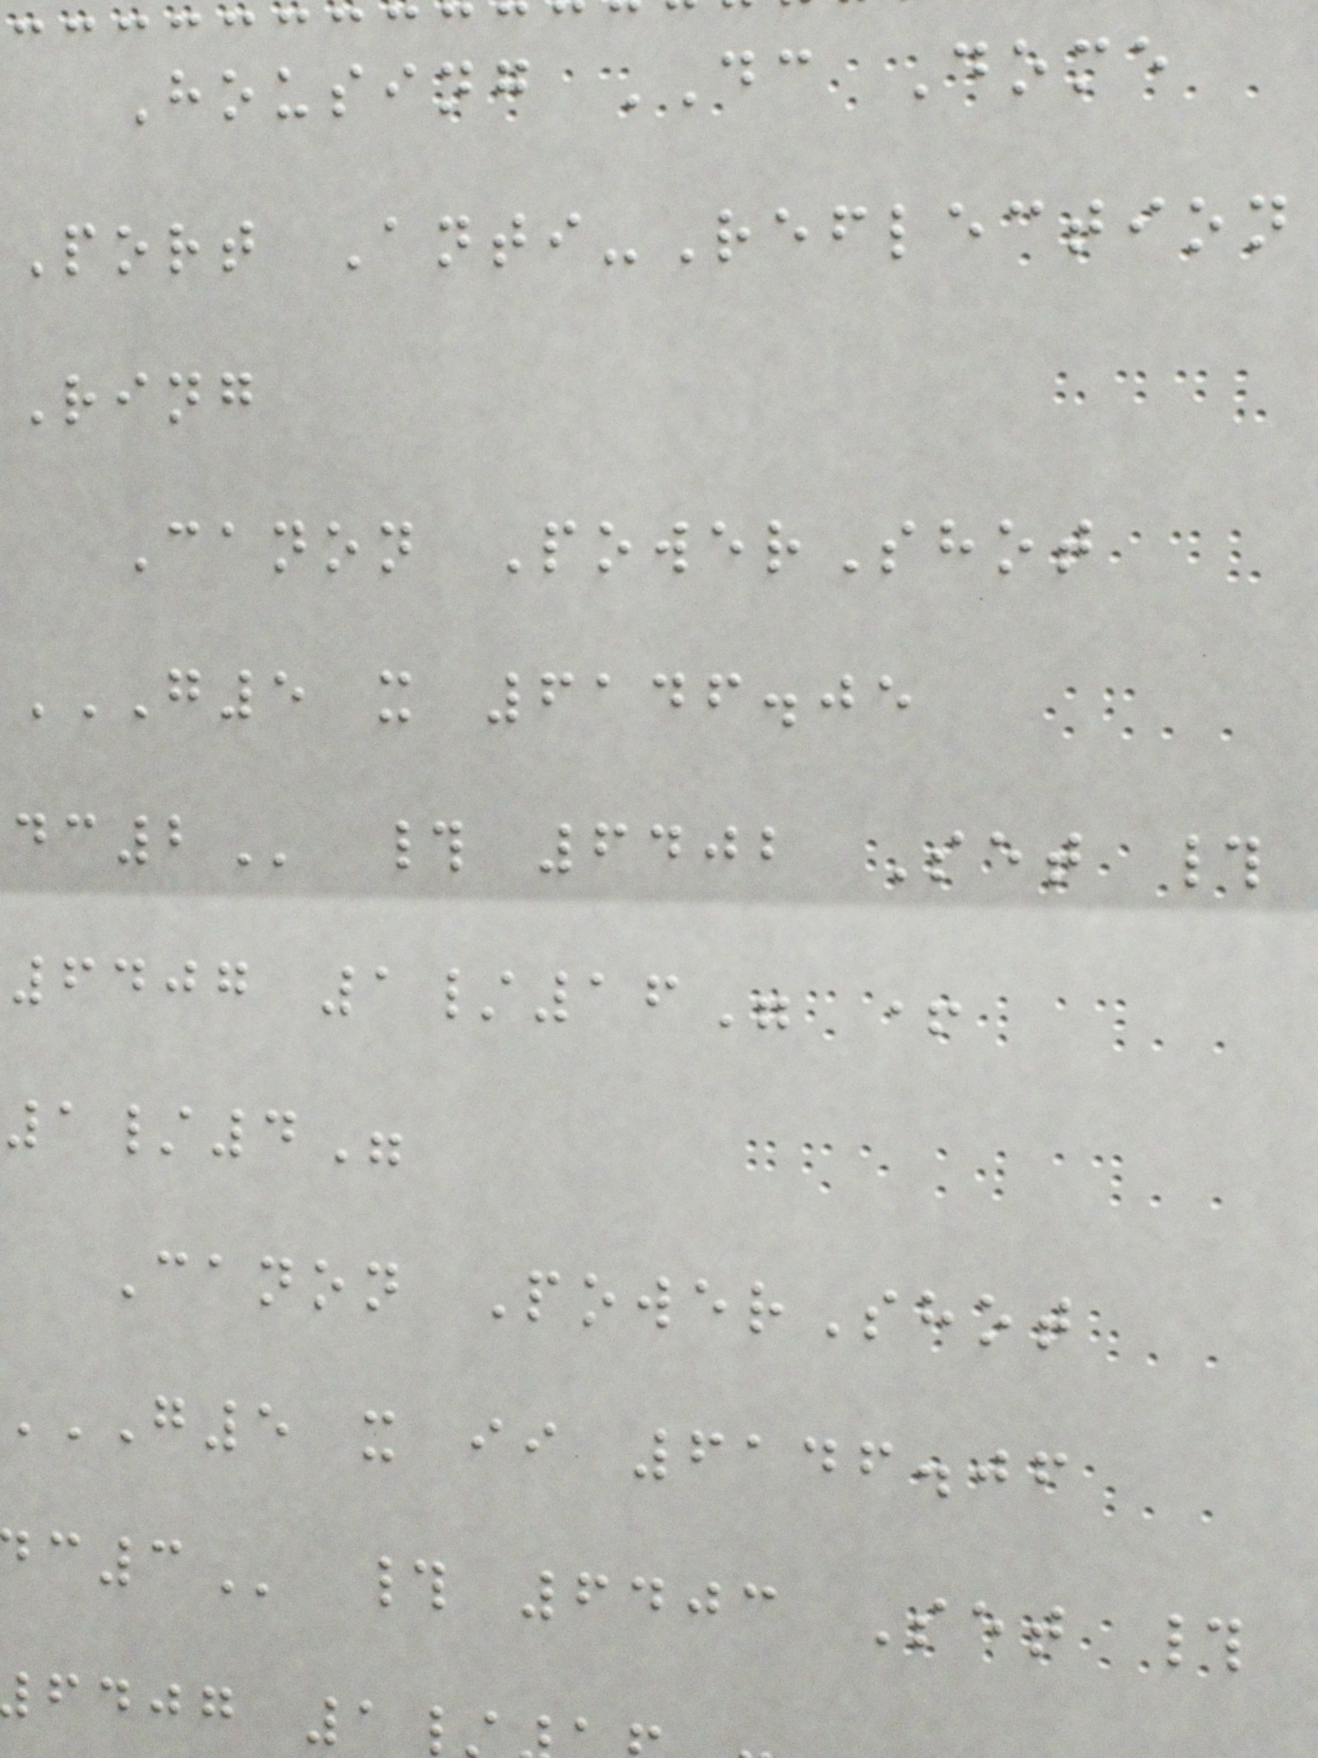Housing DC Dome
Port Anti-Reflection
Ring
Canon PowerShot
G5 X 6146.05
# 6402 Set #
6407 1/16" +
1/4"
Canon PowerShot
G5 x ii 6146.06
# 6403 Set #
fdjg 1
